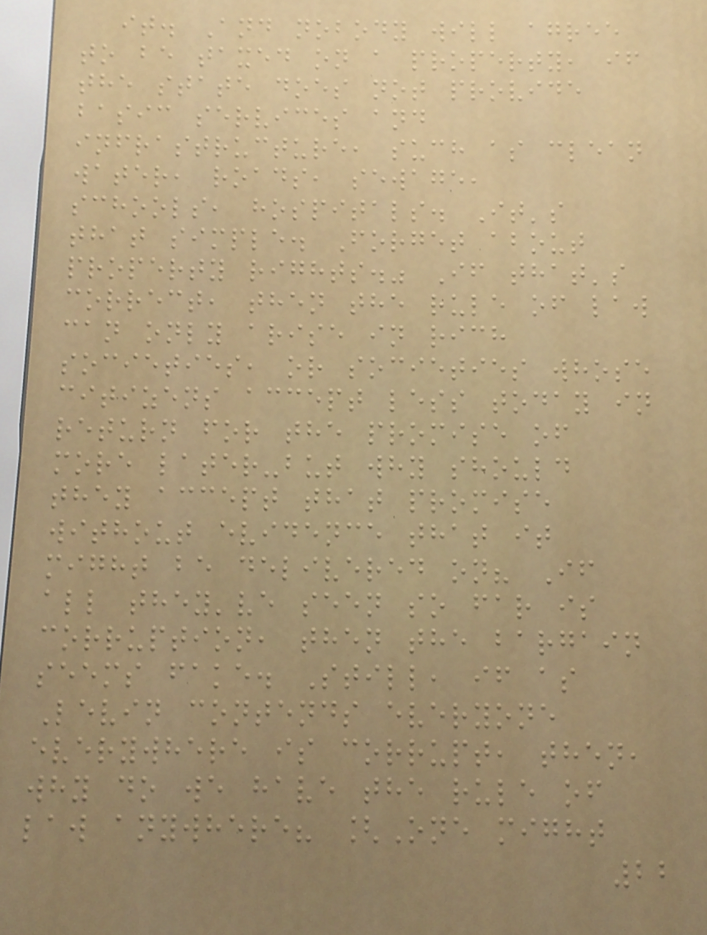it. And nobody will agree
to be taxed on a property, if
the state does not provide
basic services and
infrastructure, such as clean
water, roads, sewage,
schools, hospitals. It's
that simple. Forget about
property rights." If that's
correct, then the rule of law
can only arise in rich
societies, or societies whose
citizens accept less today in
return for the promise of
more later-but why should
they accept that promise
without evidence that it
might be delivered on? If
all they've seen so far is
corruption, then the bargain
seems fake. Still, if as
Levin contends everyone
everywhere is corrupt, then,
why do we have the rule of
law anywhere? [One might
22
